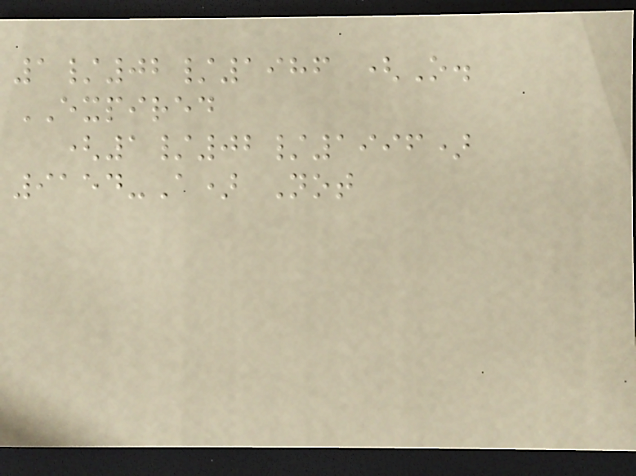1/02/1986 (O.
EXPIRED
(1/02/1996)
9154-A) Not
